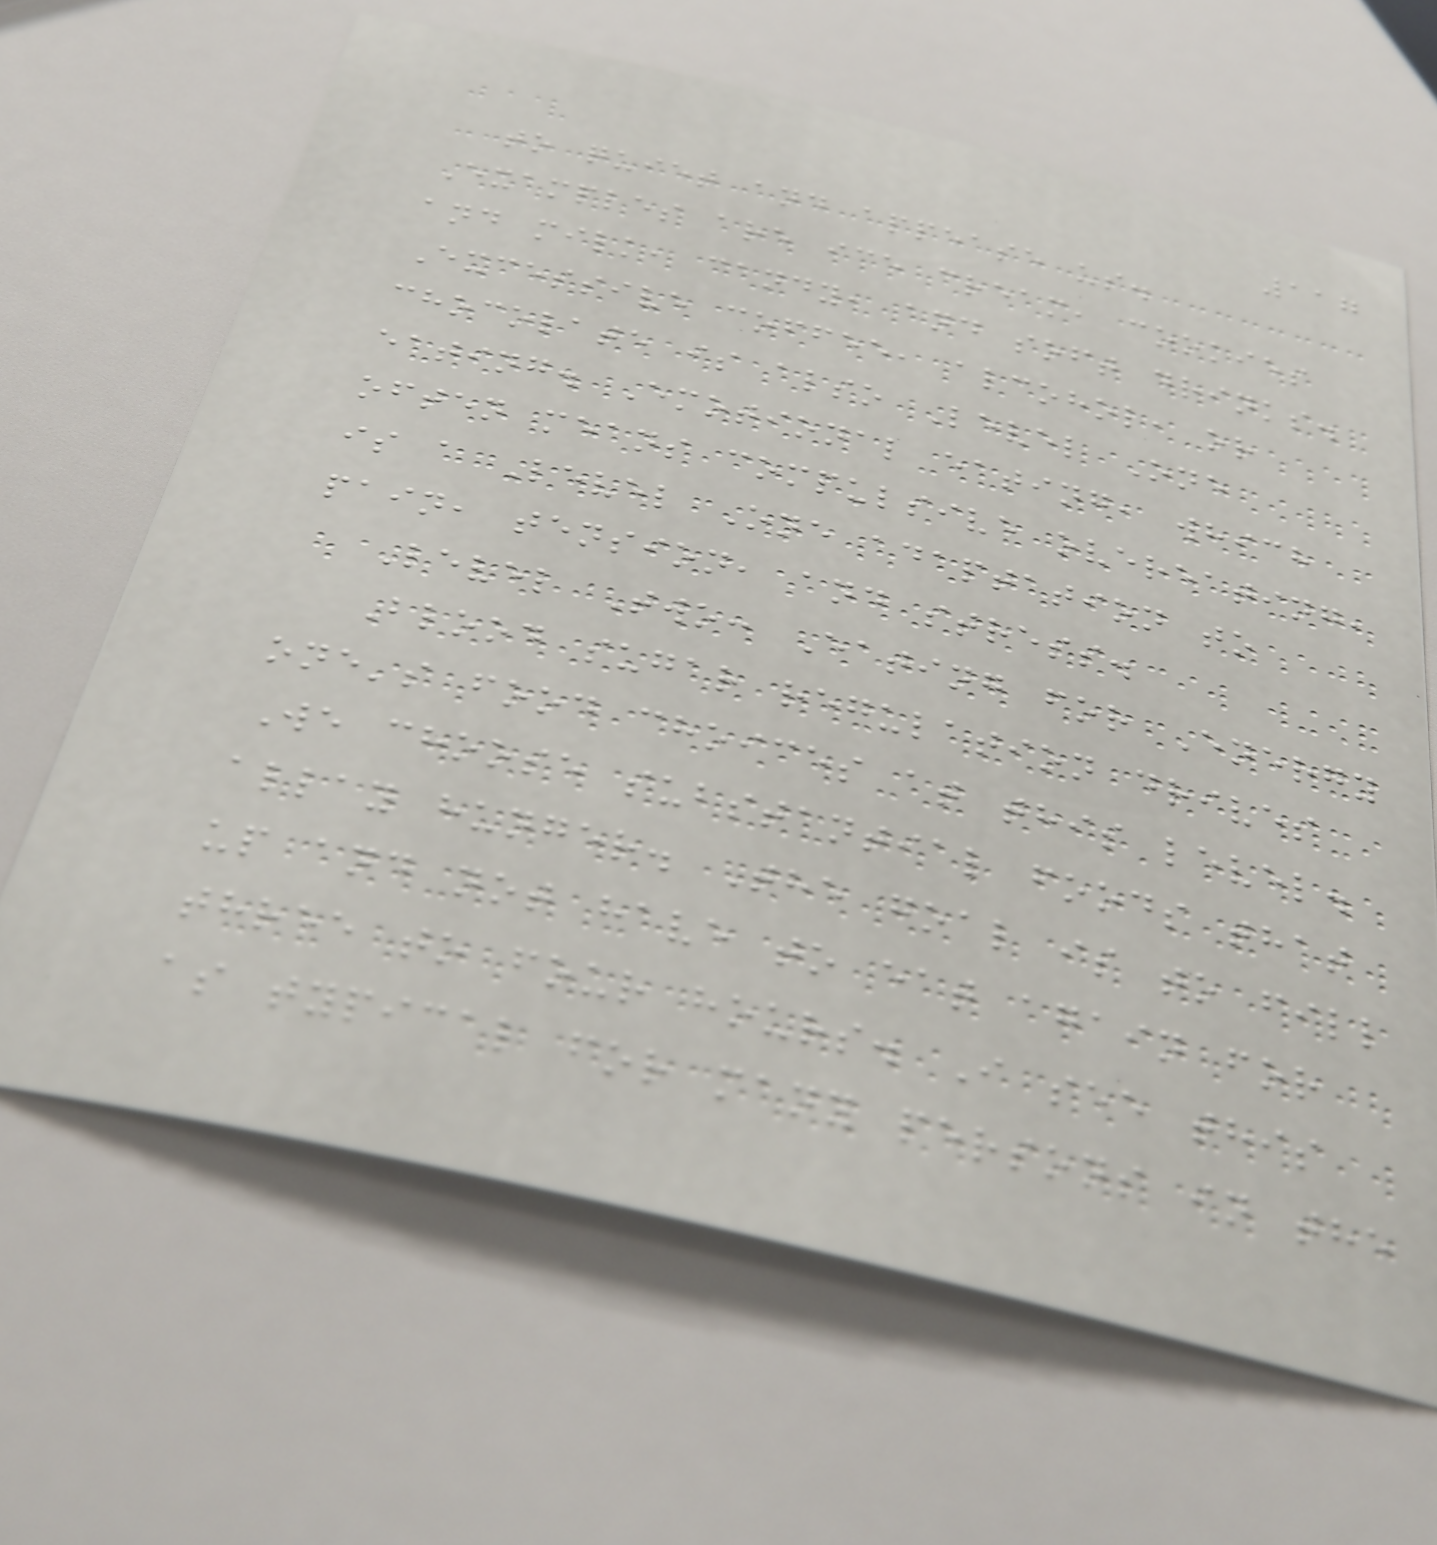117
to quiet and appease us.
Examples are ice cream, cookies
and milk, candy, and soft drinks.
Excessive coffee, alcohol, or
chocolate is also Level One
eating. Emotional eating, which
often means compulsive overeating,
is a Level One adaptation to
pain, tension, and stress.
Level Two: Eating for Energy
Blood sugar regulation drives
one's food choices at this level.
We choose substantial foods that
allay hunger. The goal is to fill
up and not have to eat again for
three to four hours. I see this
as typical for many persons in the
